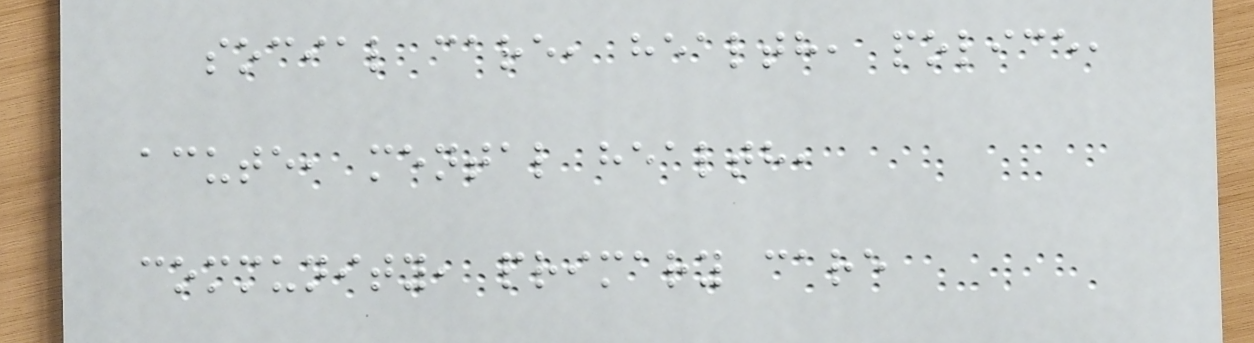social care, health, police,
acute, mental health,
community, primary care
